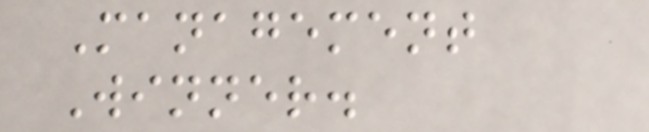Management
Winner.
